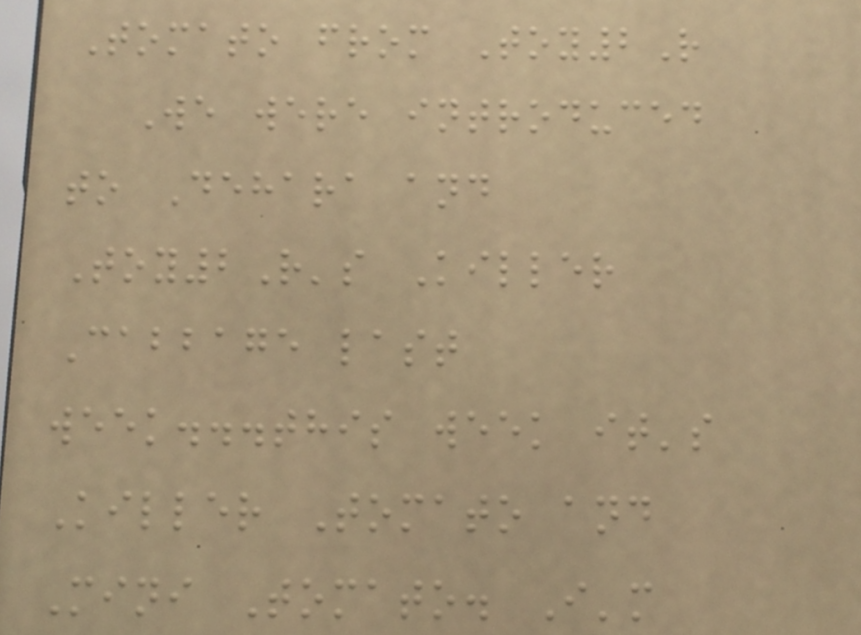Tomato from Toy2R
We were introduced
to Dehara and
Toy2R's Killer
Cabbage last
week...this week it's
Killer Tomato and
Mini Tomato. I'm
